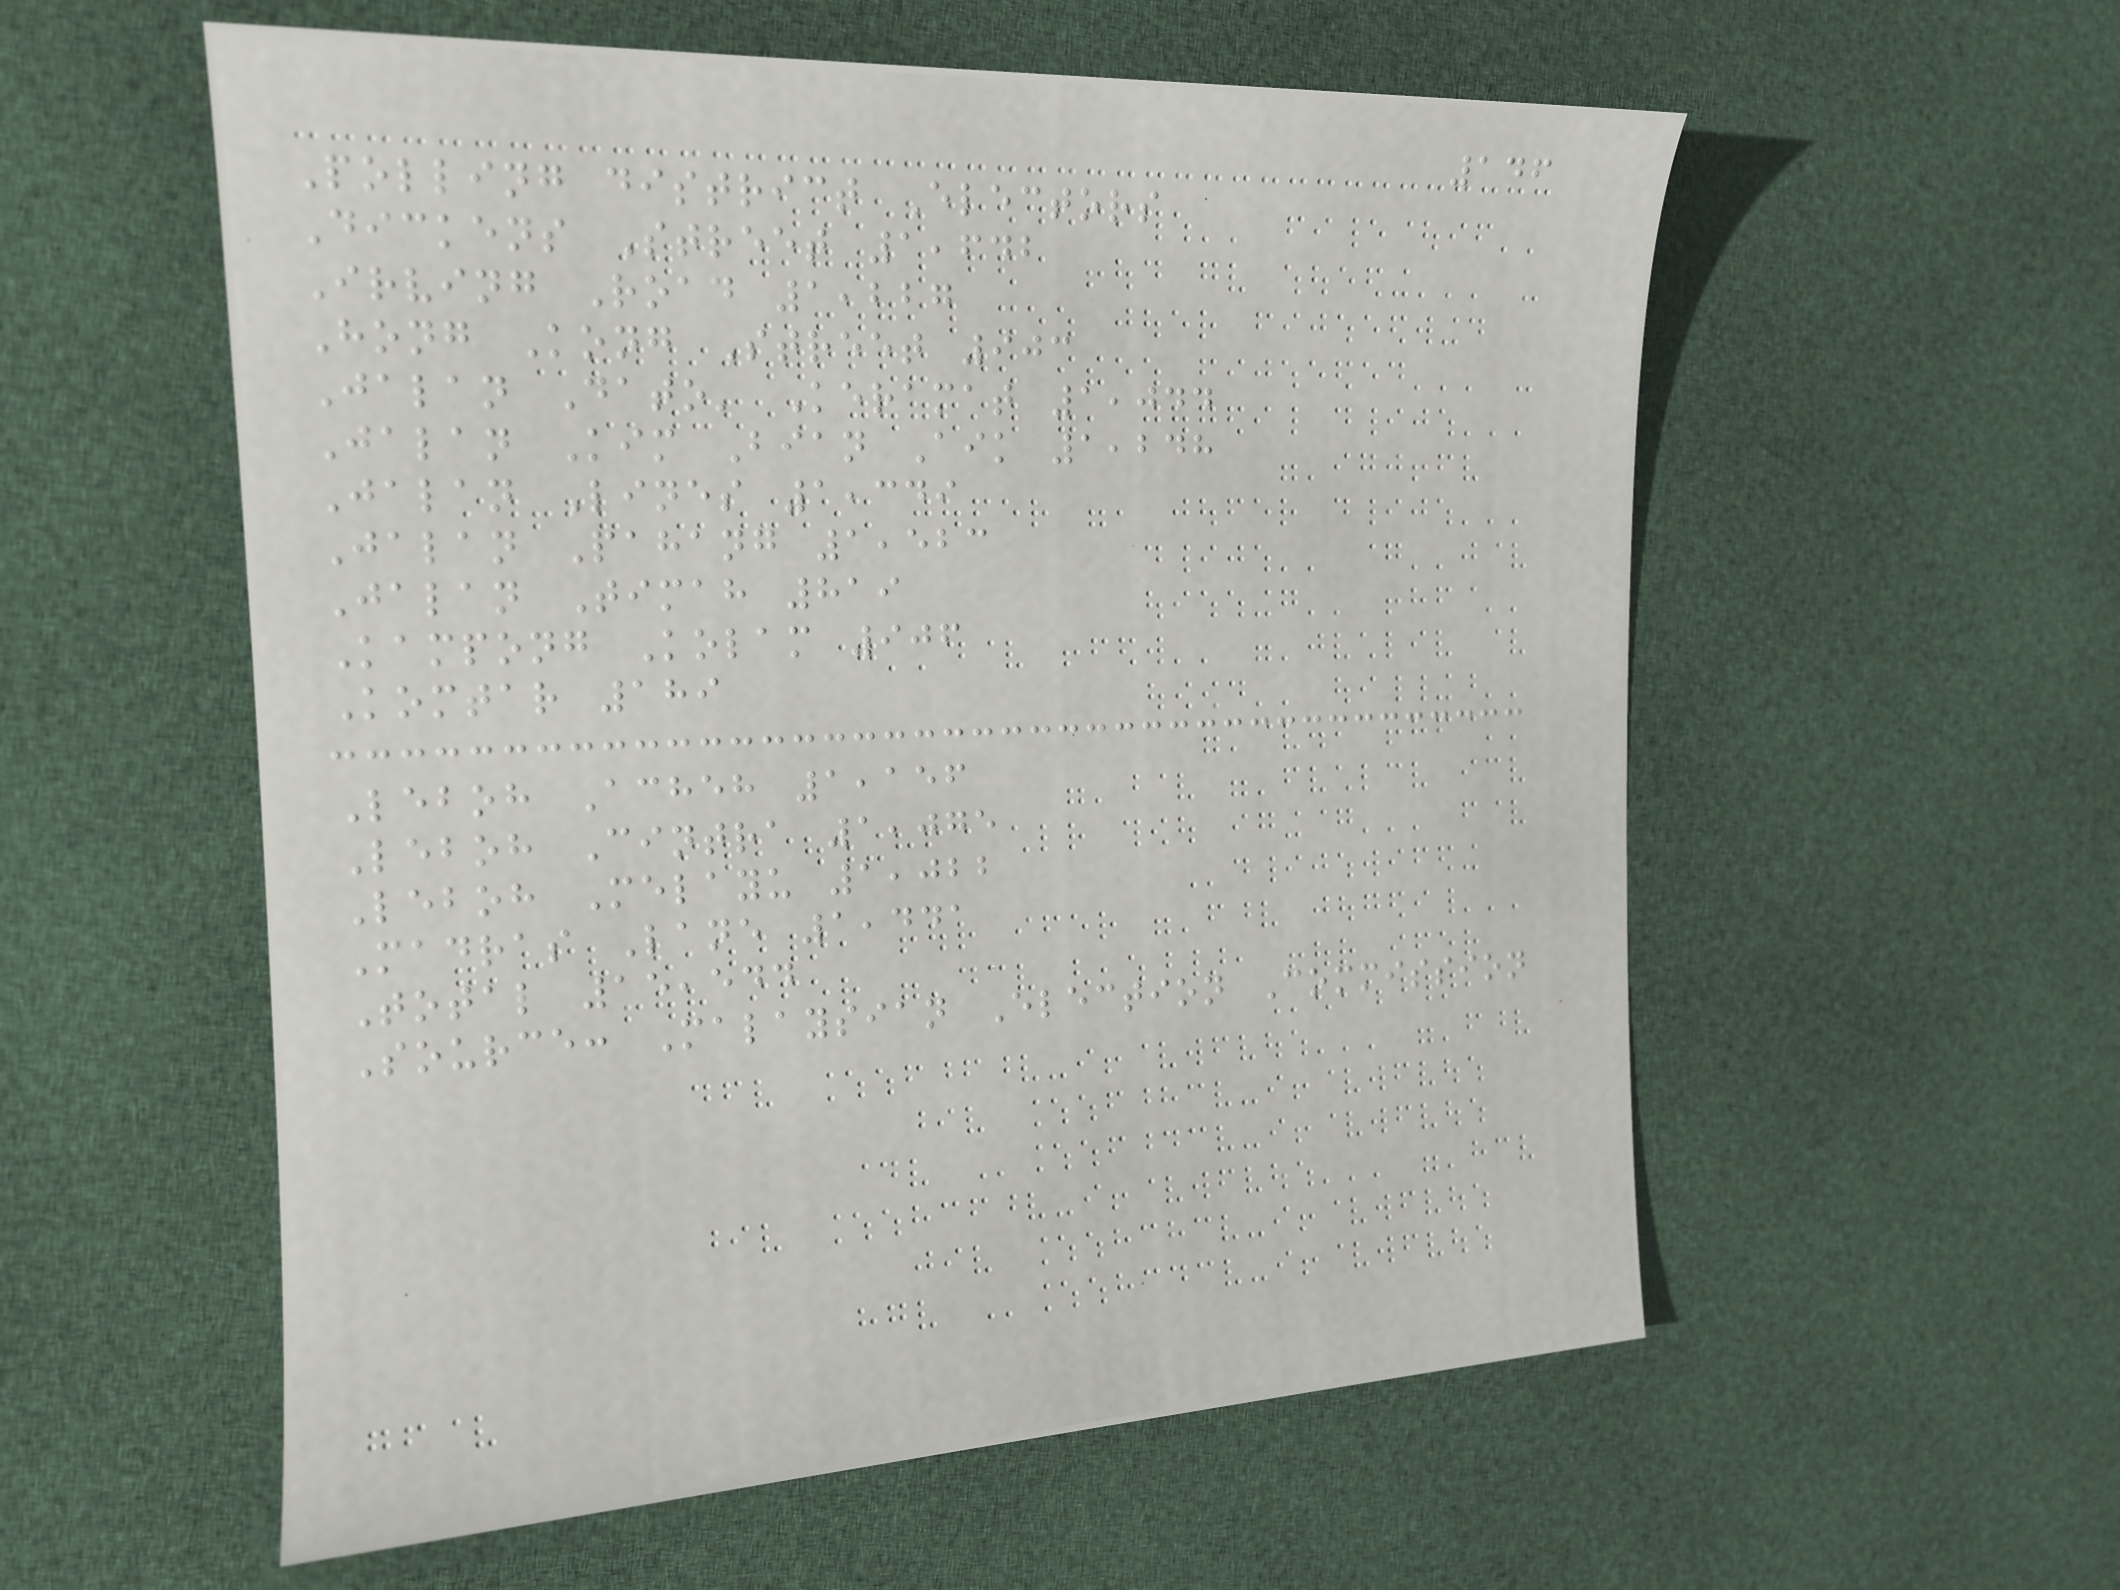146
Polling district Electors
Dickens Street 1,642
Irving Road 1,227
Hong Kong Street 903
Jalan Dato' Keramat 1,044
Jalan Kim Bian Aik 1,248
Jalan Lines 1,349
Jalan Pahang 1,523
Jalan Timah 819
Kampong Kolam 906
Komtar 189
Leboh Acheh 1,156
Leboh Cintra 1,075
Leboh Melayu 1,022
Madras Lane 1,441
Total 15,544
Source: Malaysian Election Commission
